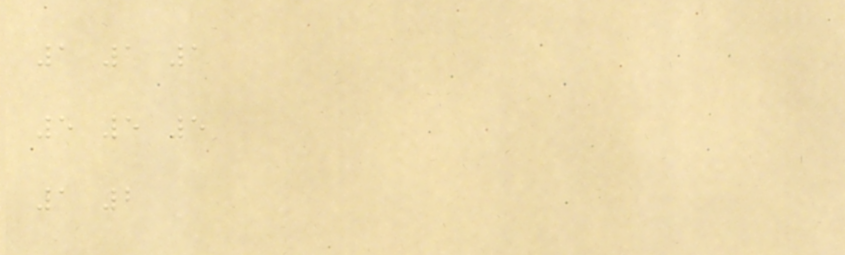1 1 1
5 5 5
1 2
